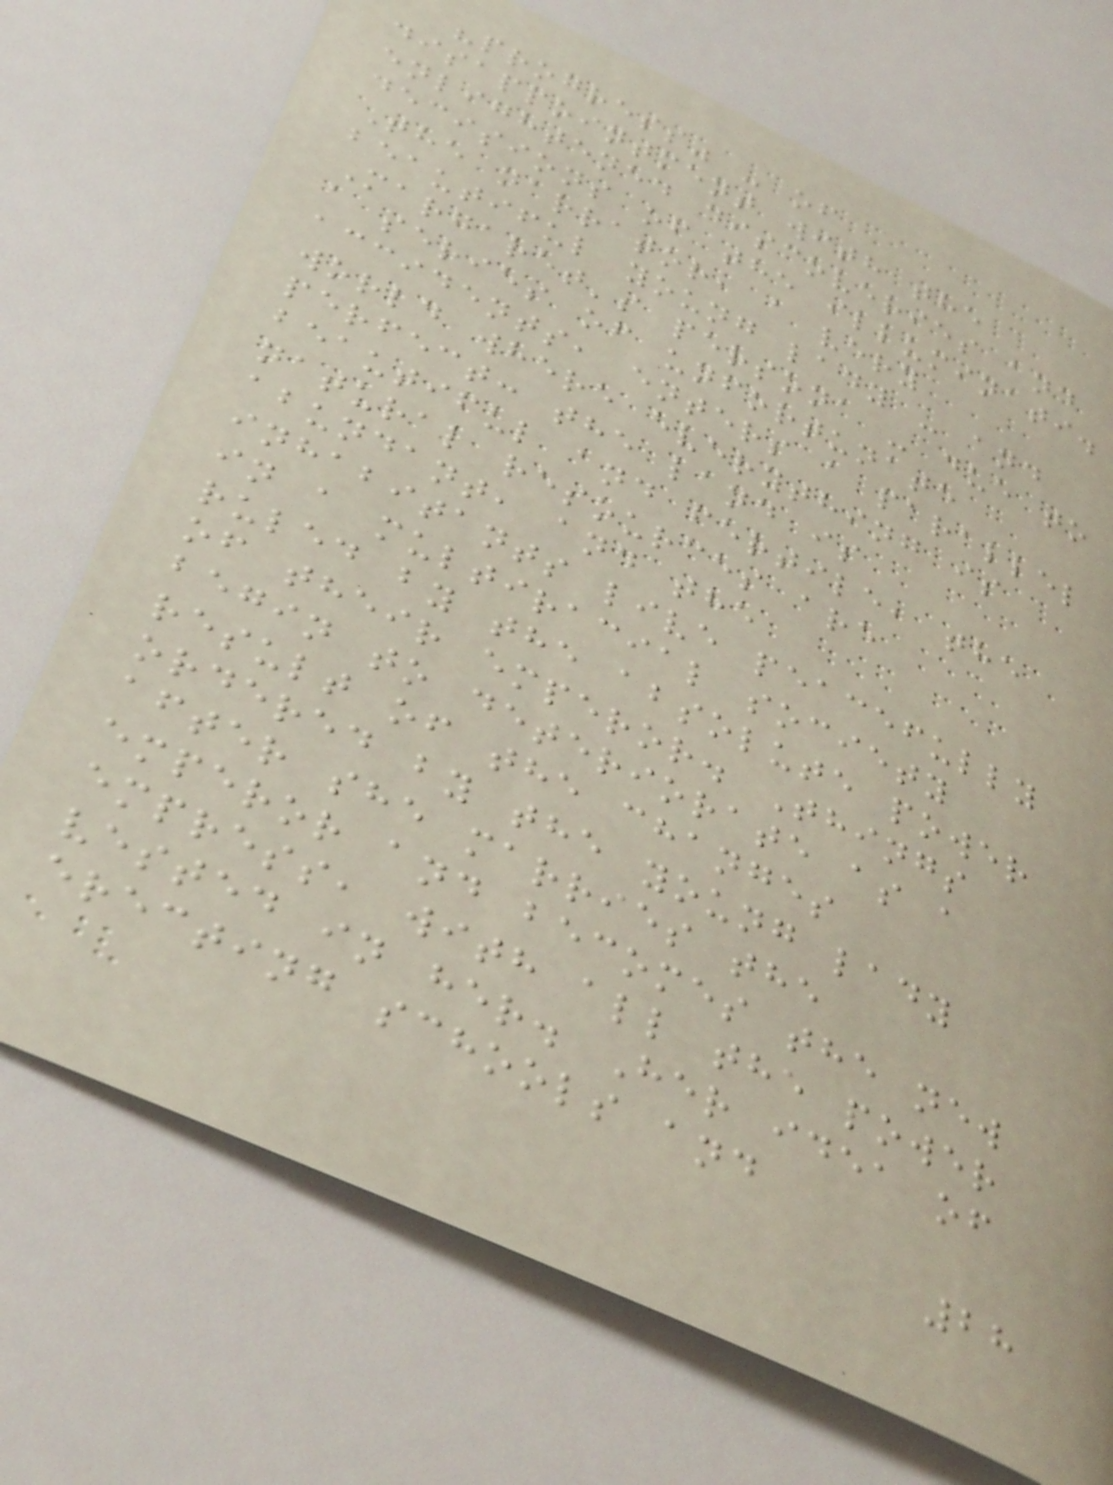"progress" - of
disappointment with the
enlightened discoveries and
decisions of the illuminati.
The narrator, a very
beautiful young lady - and
Margaret's persona - due to
a series of unfortunate
accidents, enters a parallel
world where everything is
perfect: the land is
beautiful and fertile, the
natural resources are
abundant, and the
inhabitants live peacefully
in a multiracial society
ruled by the absolute power
of their emperor. Things
begin to deteriorate as a
result of the changes
ordered by the young lady
after she marries the
emperor and becomes the new
empress, with all the power
vested in her. Her idea of
erecting schools and
28
